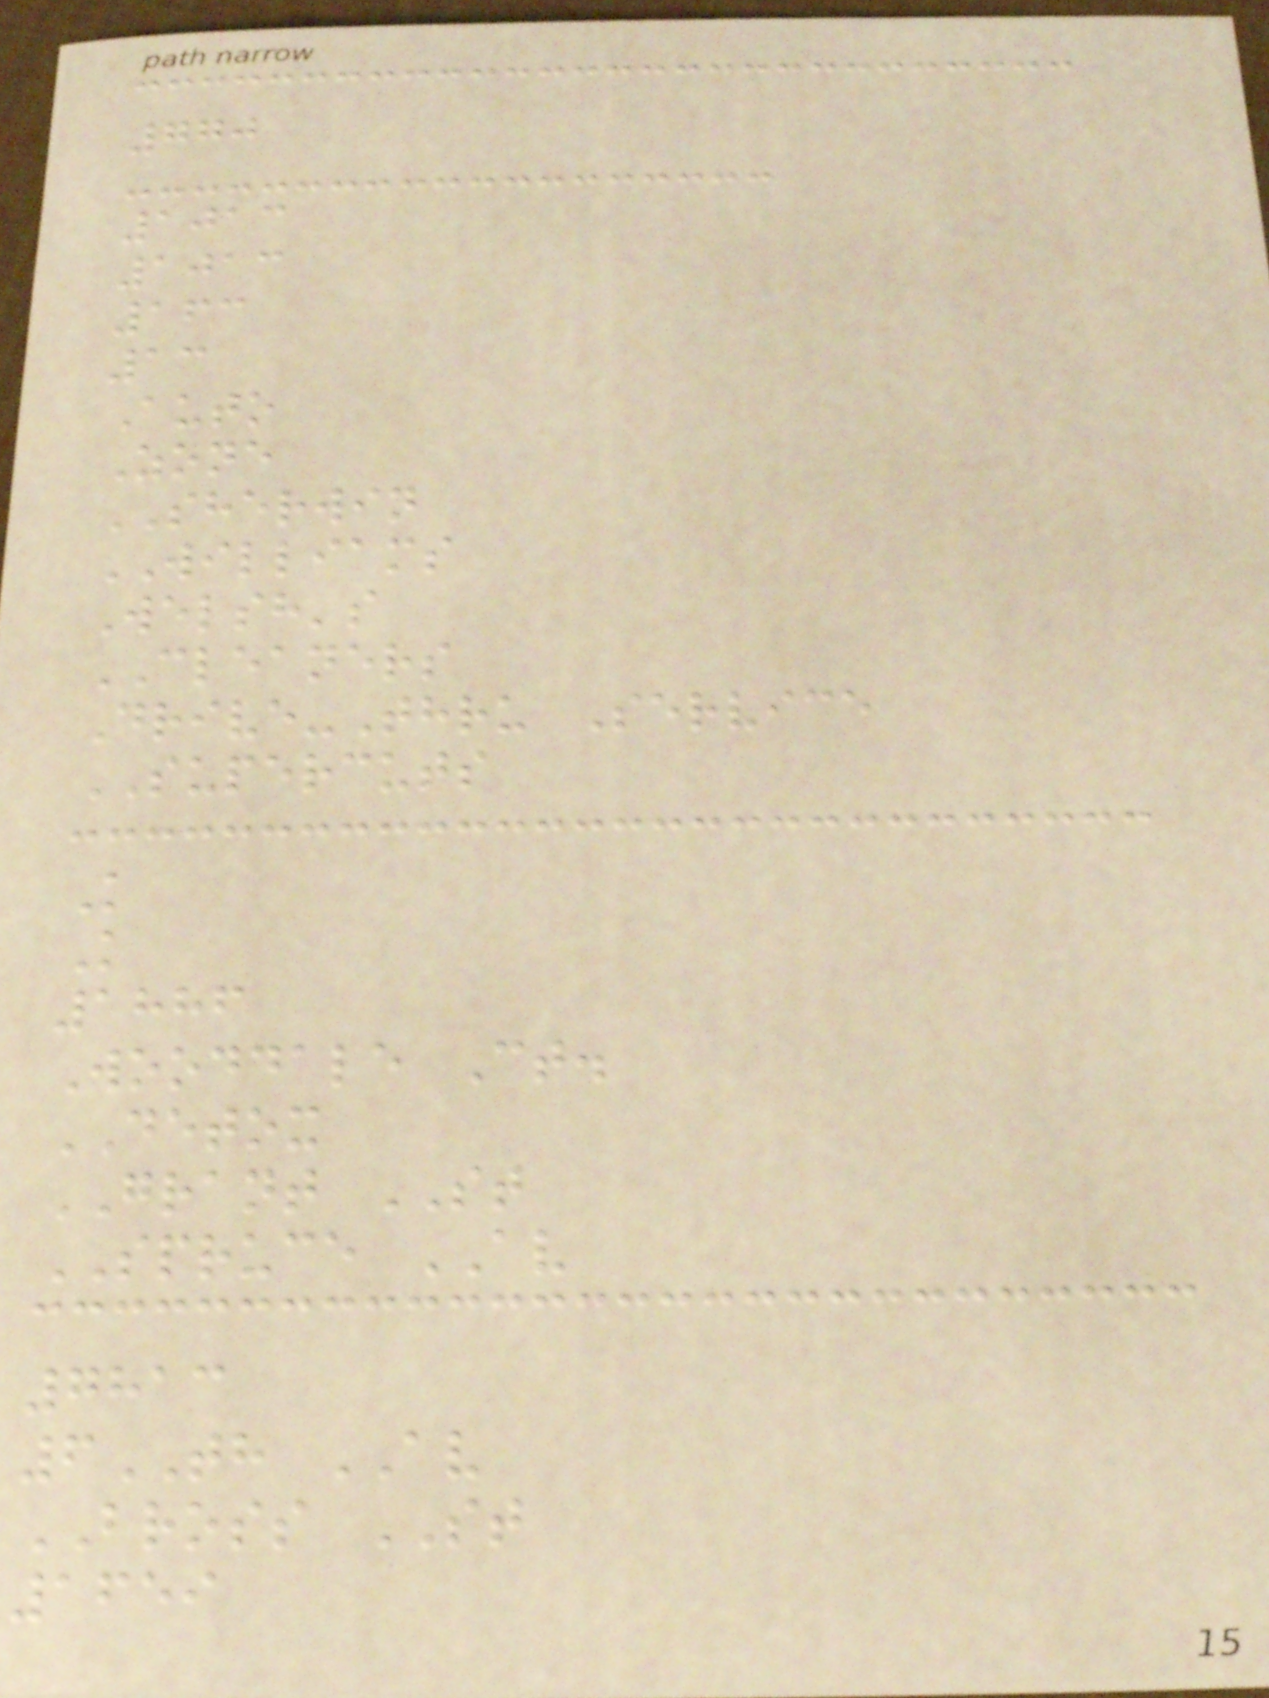770
1013
1013
163
13
Auto
Zone
SHERWIN
WILLIAMS
Welsh's
CLEANERS
Drive-Thru Service
SUPERCUTS
K
K
1886
Wooddale Ct.
DETOX
GRANT ST
SPRUCE AV
7813
6TH AV
BROSS ST
1659
